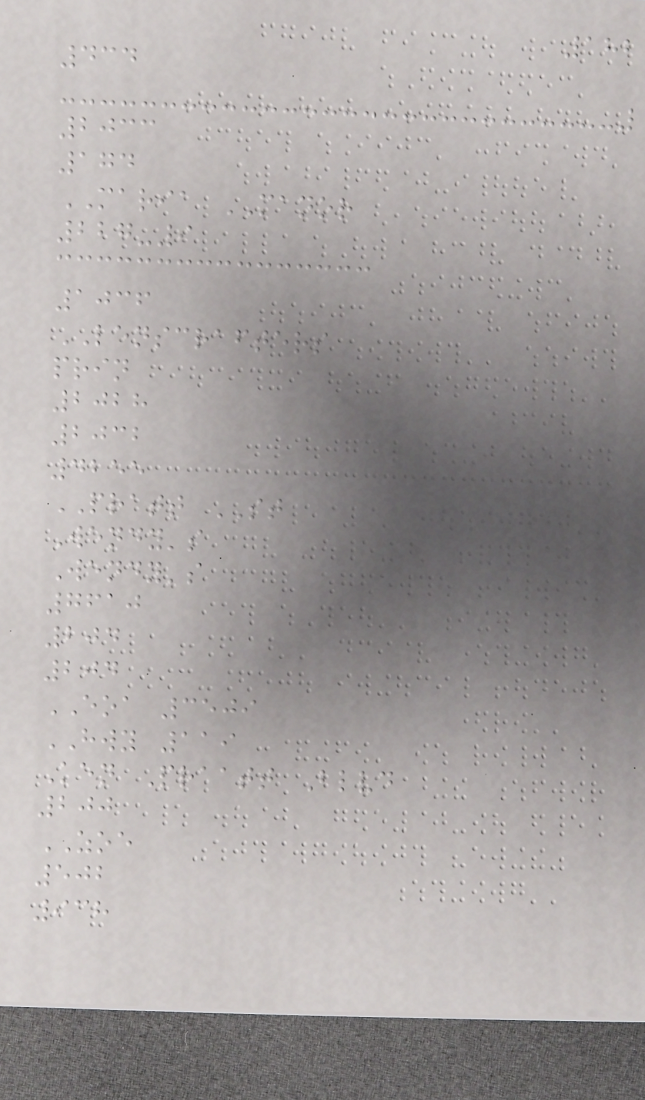182
434
2033
174
MARIA MANOR
227-9
1036
LENSCRAFTERS
prin
2028
2032
4255
PRATT ST
Wendy's
Wendy's
7610
204
204
EOA 3509
HWY 119
Ken Praatt Blvd
200
ZOE
502
938
